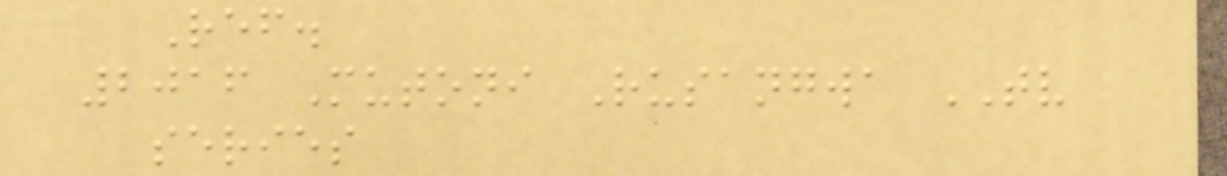Ref.
2016 Mutoni Rusangwa TV
series
